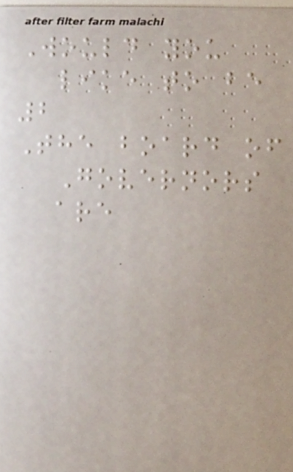Would you
like to be
2
The board of
Governors
are
